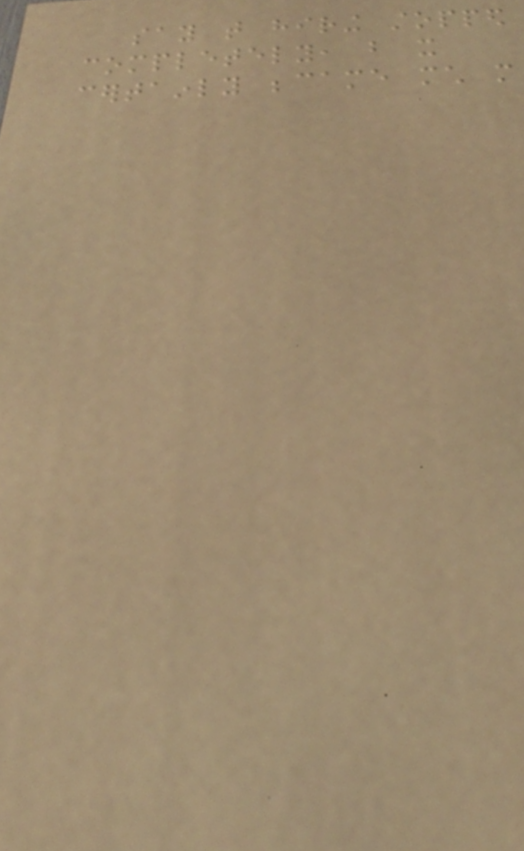say that hiring stopped
completely, but it
certainly became much more
